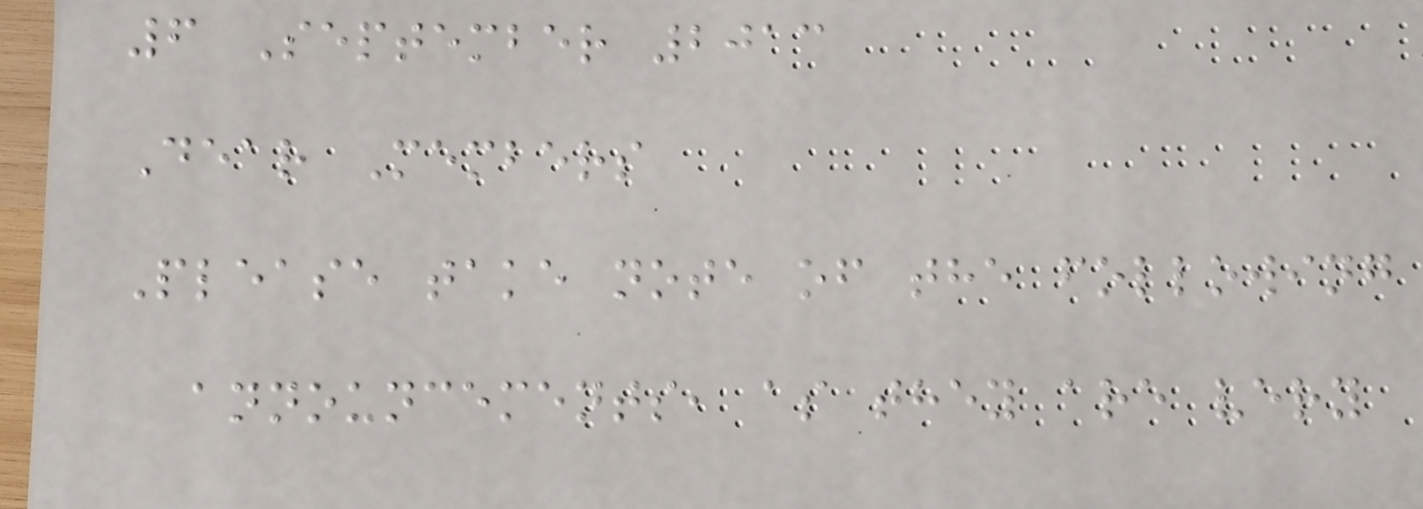6 September 2013
Dear Members
Please take note of the following
announcements, as they are very
